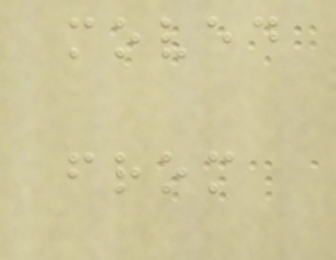moved
from
